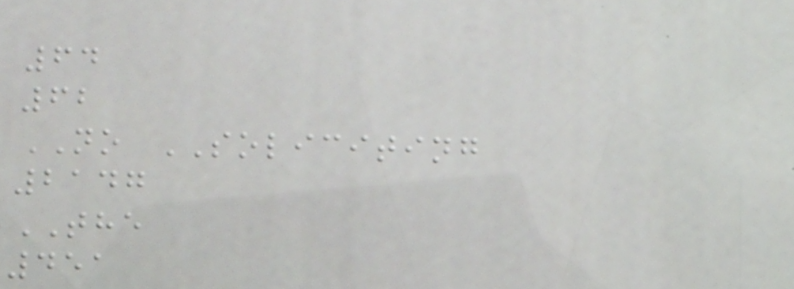64
62
NO SOLICITING
2147
THE
451
